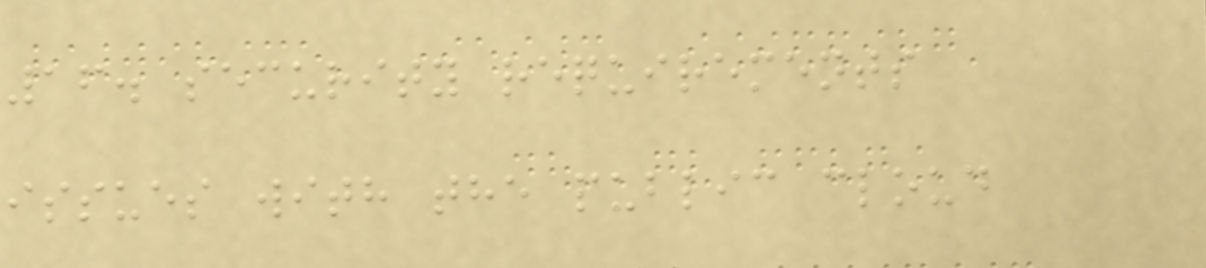16. security requirements
issues with the public cloud
